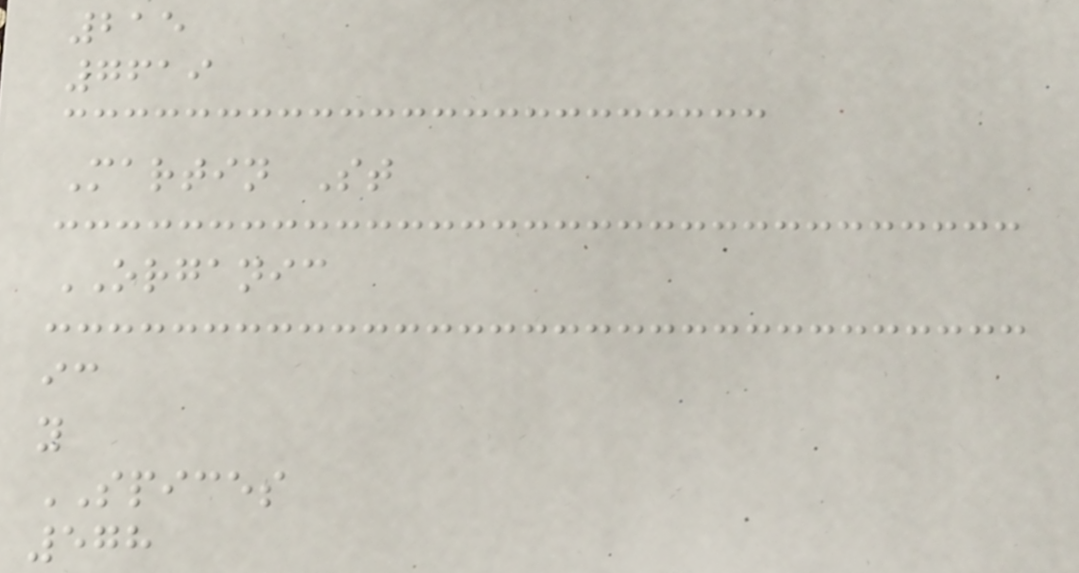215
7619
Martin St
ORGANIC
ic
y
SPICES
578
